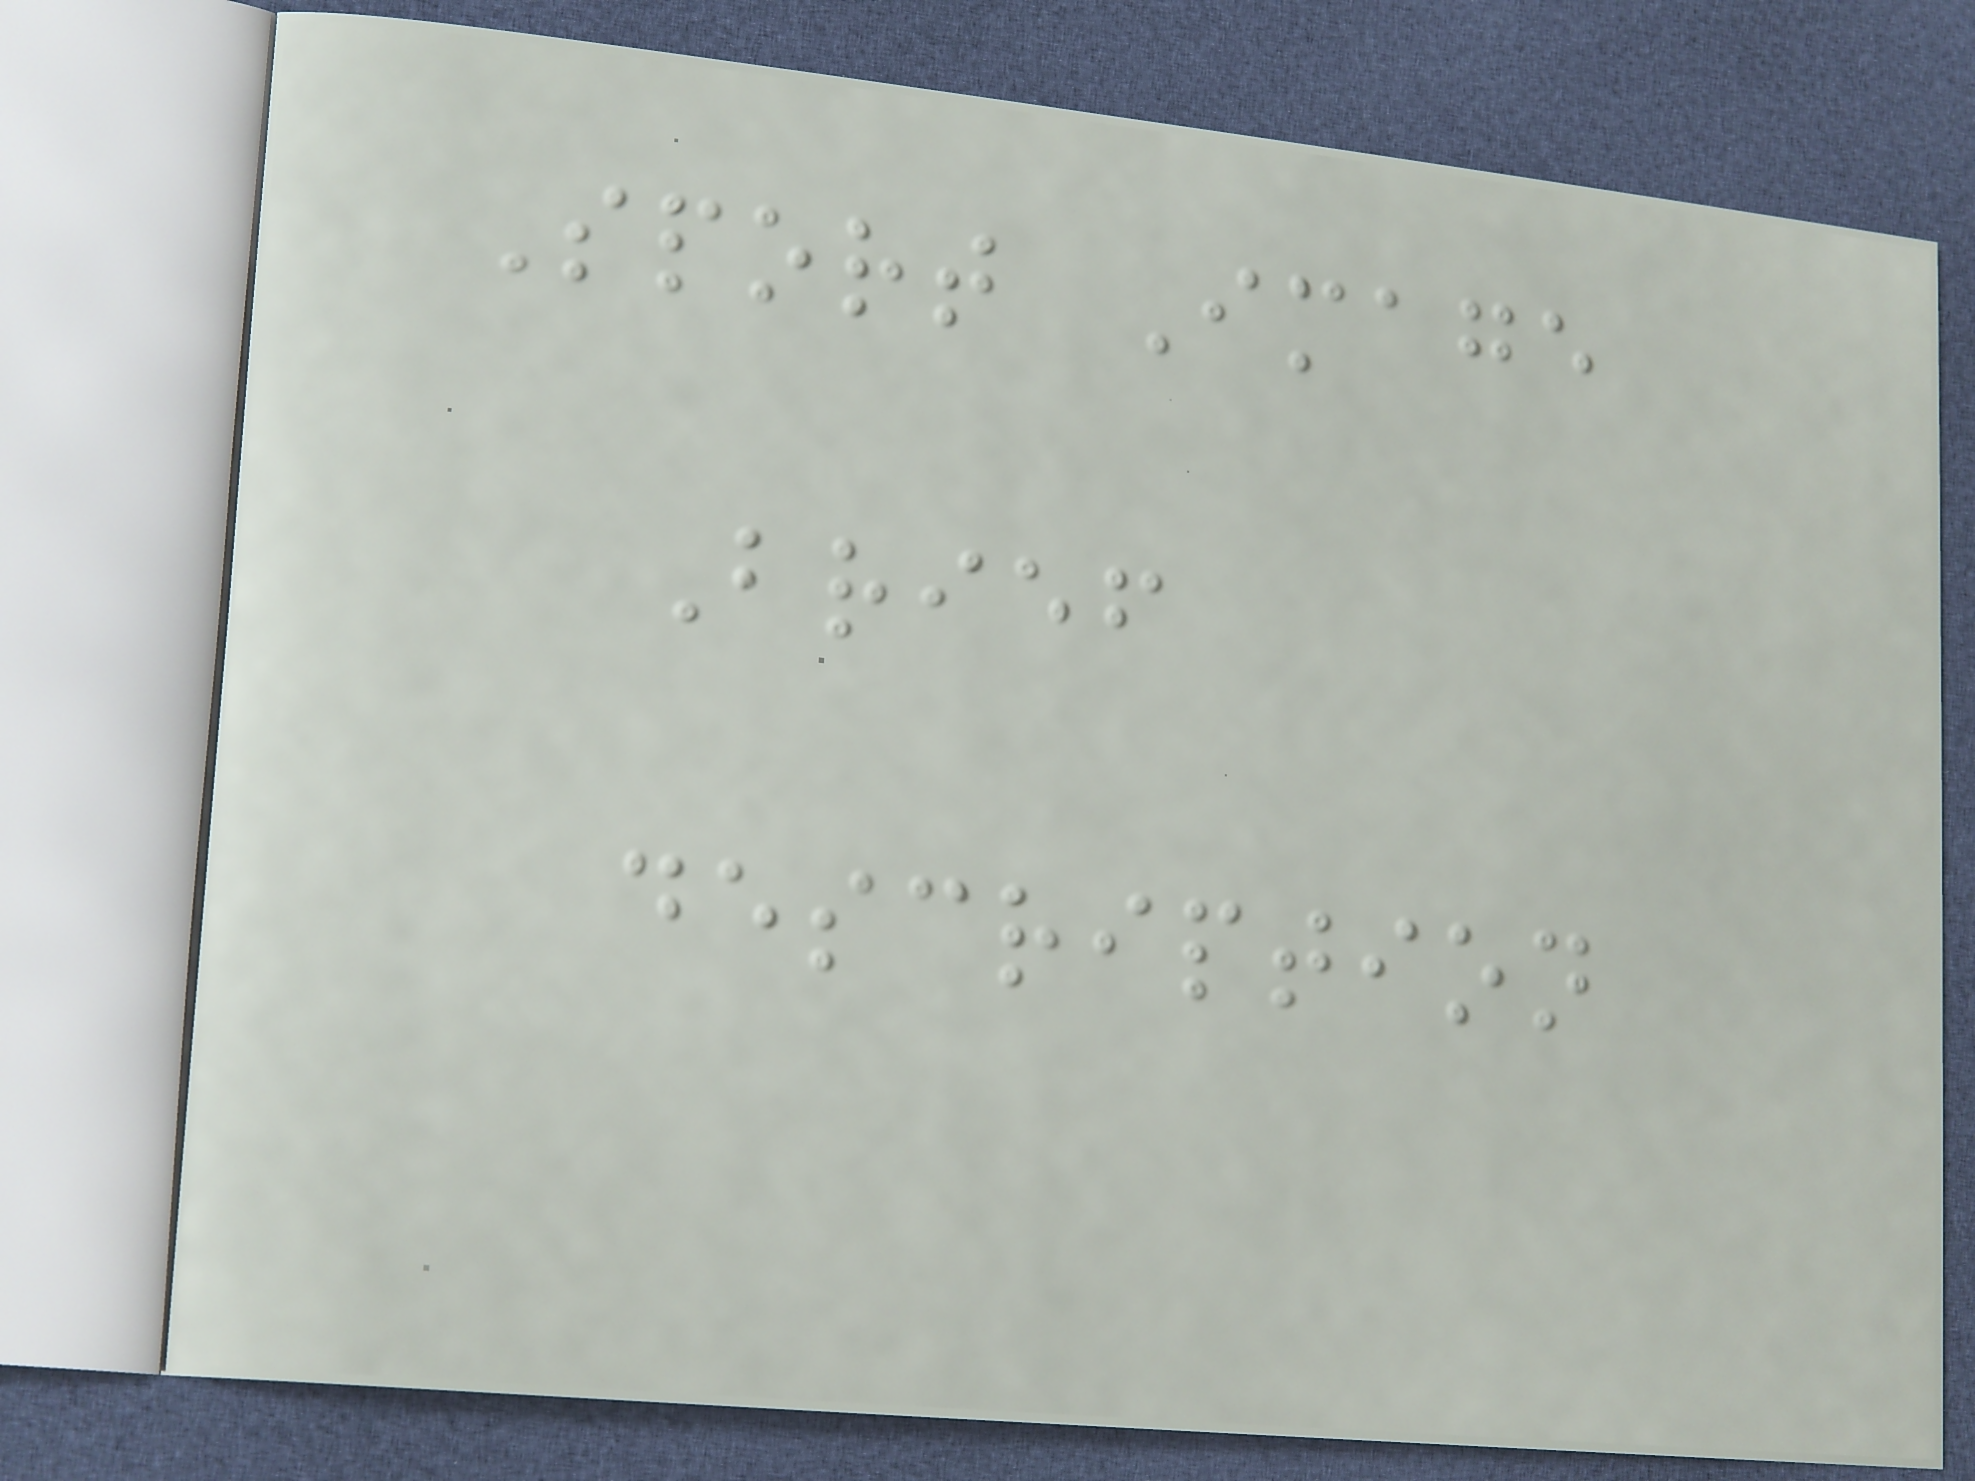Sport Image
Brief
description
